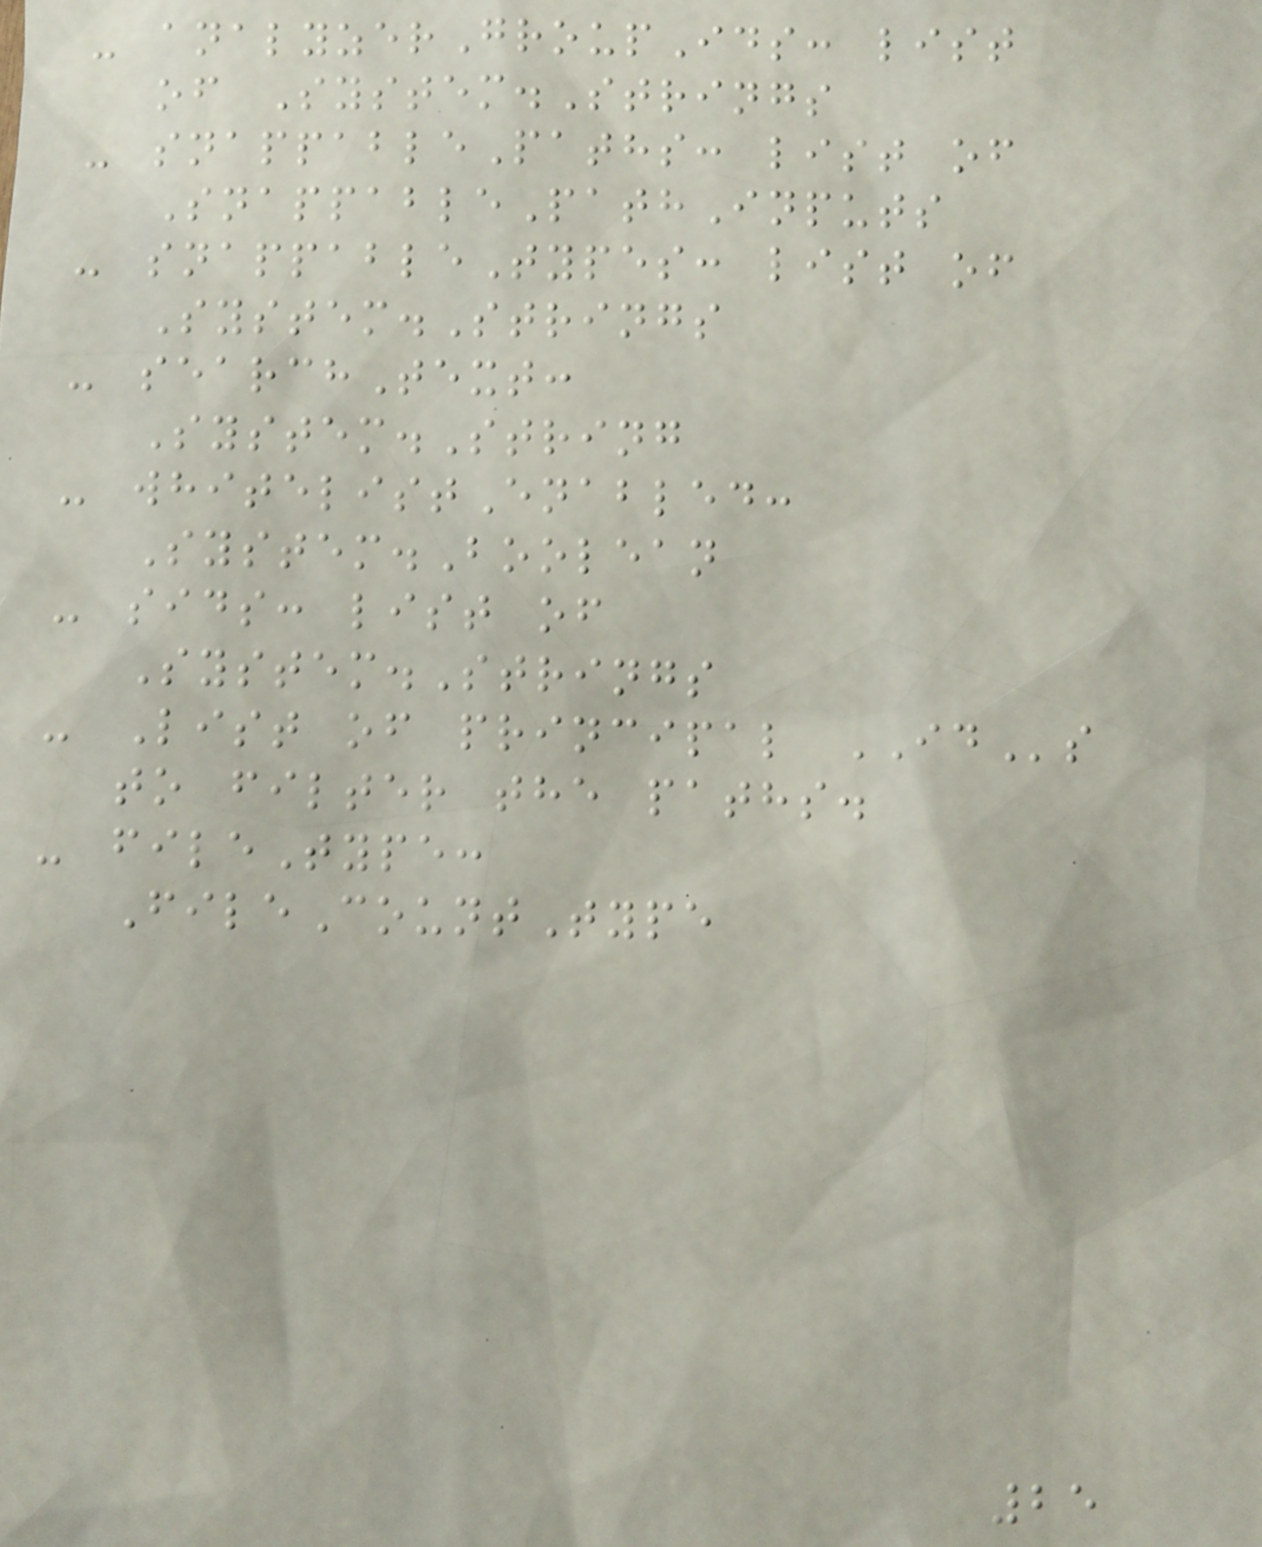- analyzerGroupIds: list
of System.Strings
- snappablePaths: list of
SnappablePathInputs
- snappableTypes: list of
System.Strings
- searchText:
System.String
- whitelistEnabled:
System.Boolean
- sids: list of
System.Strings
- List of principal IDs
to filter the paths.
- fileType:
FileCountType
25
